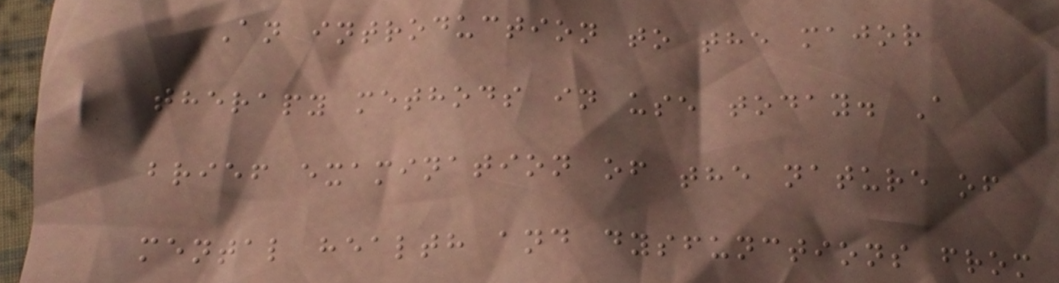An introduction to the major
therapy methods in use today. A
brief examination of the nature of
mental health and dysfunctions from
